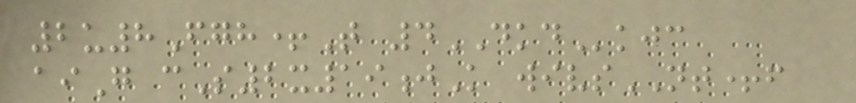2u8Fgh+T 4DKDkjc
aiG cS2x19jK wivsNT+f
